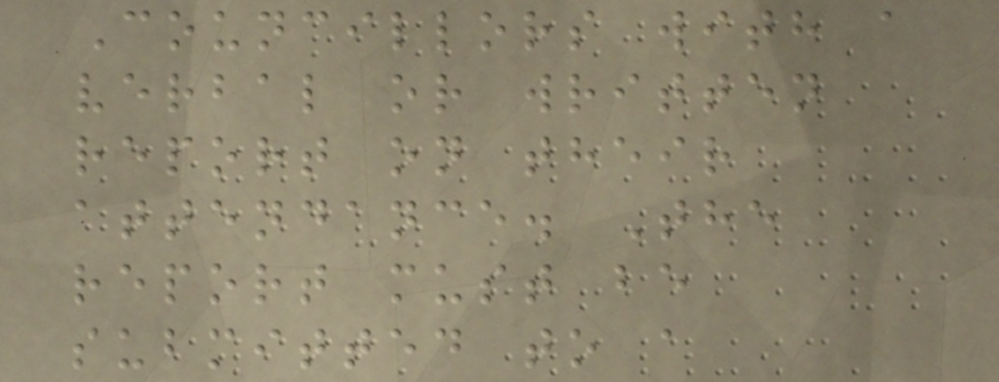Councillors with a
verbal or written
report on their
attendance. The
report must be
submitted to a
